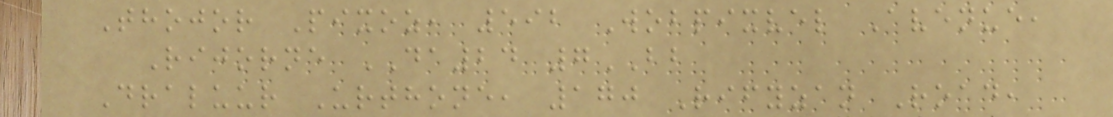Thojor Pixoz, 592 Wobpixvel Avenue,
Rijorne DA24 7BB
Draluur Urthone, 170 Rifyzan Road,
